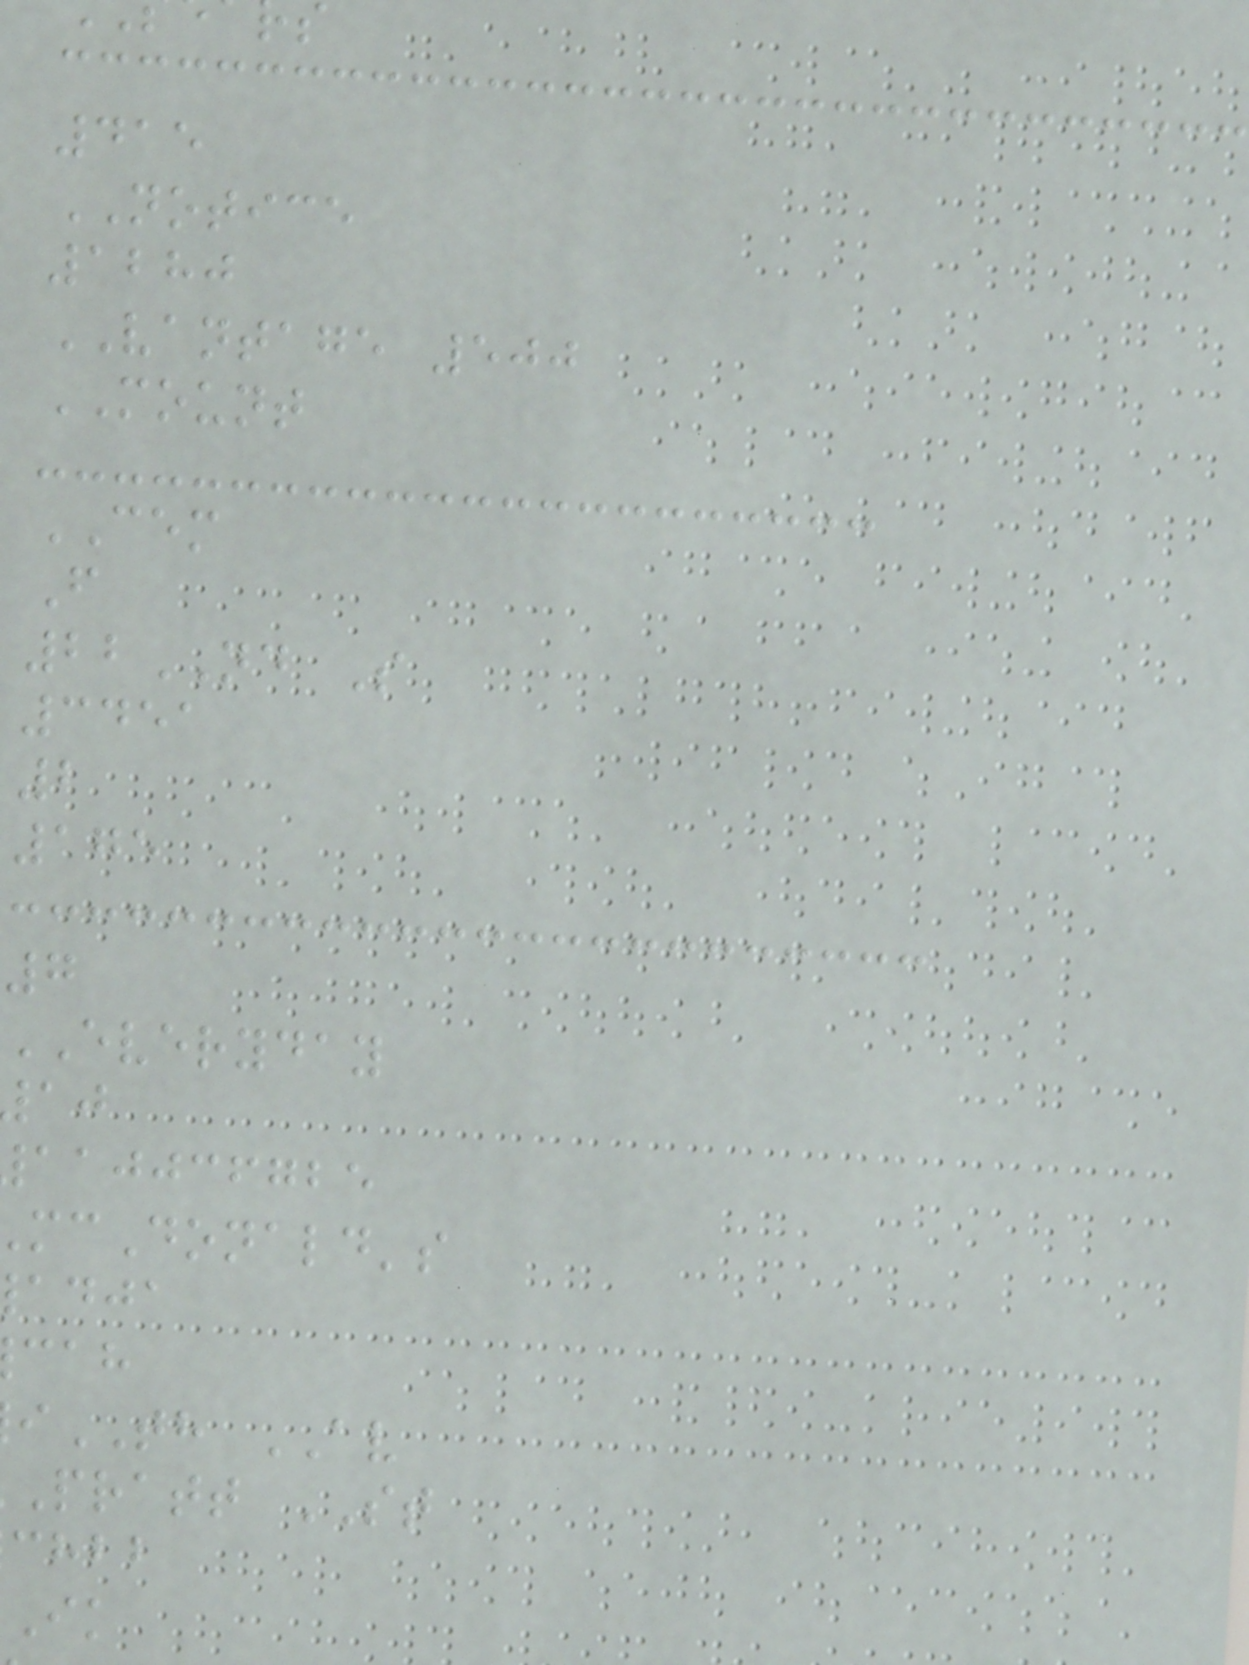415
NOTICE
1280
VANTAGE 500
MOUNT
CEM
F
22ND S
3451
2
175
7
EVERYDAY
aajjcfgbe
cDonald's
adja
TH AV
pratt ST
chbb
